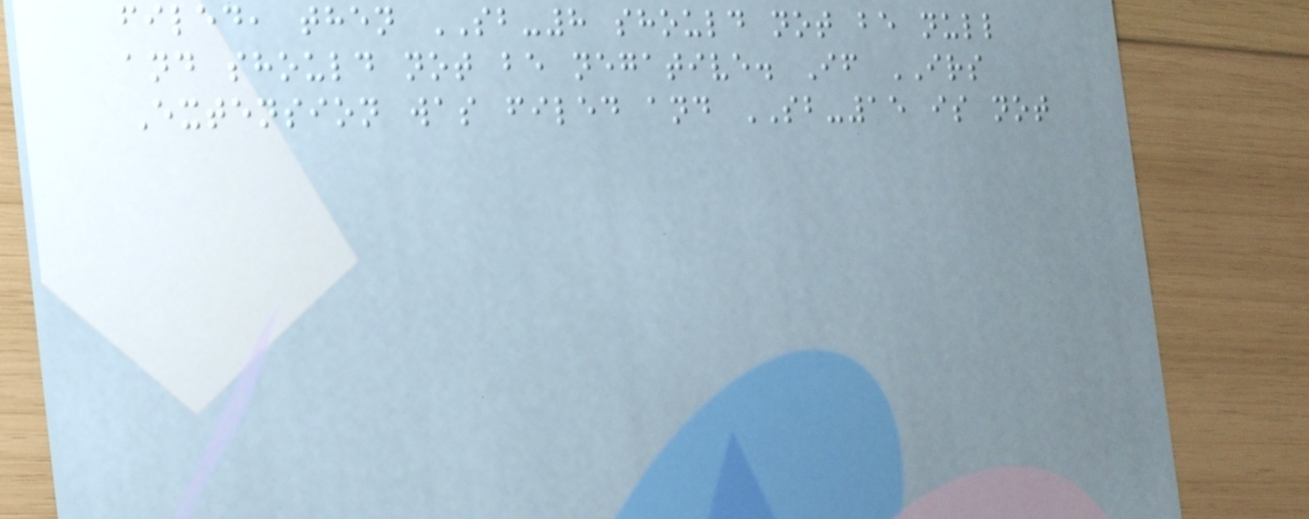filed, then SB-8 should not be null
and should not be negative. If IRS
Extension was filed and SB-15 is not
